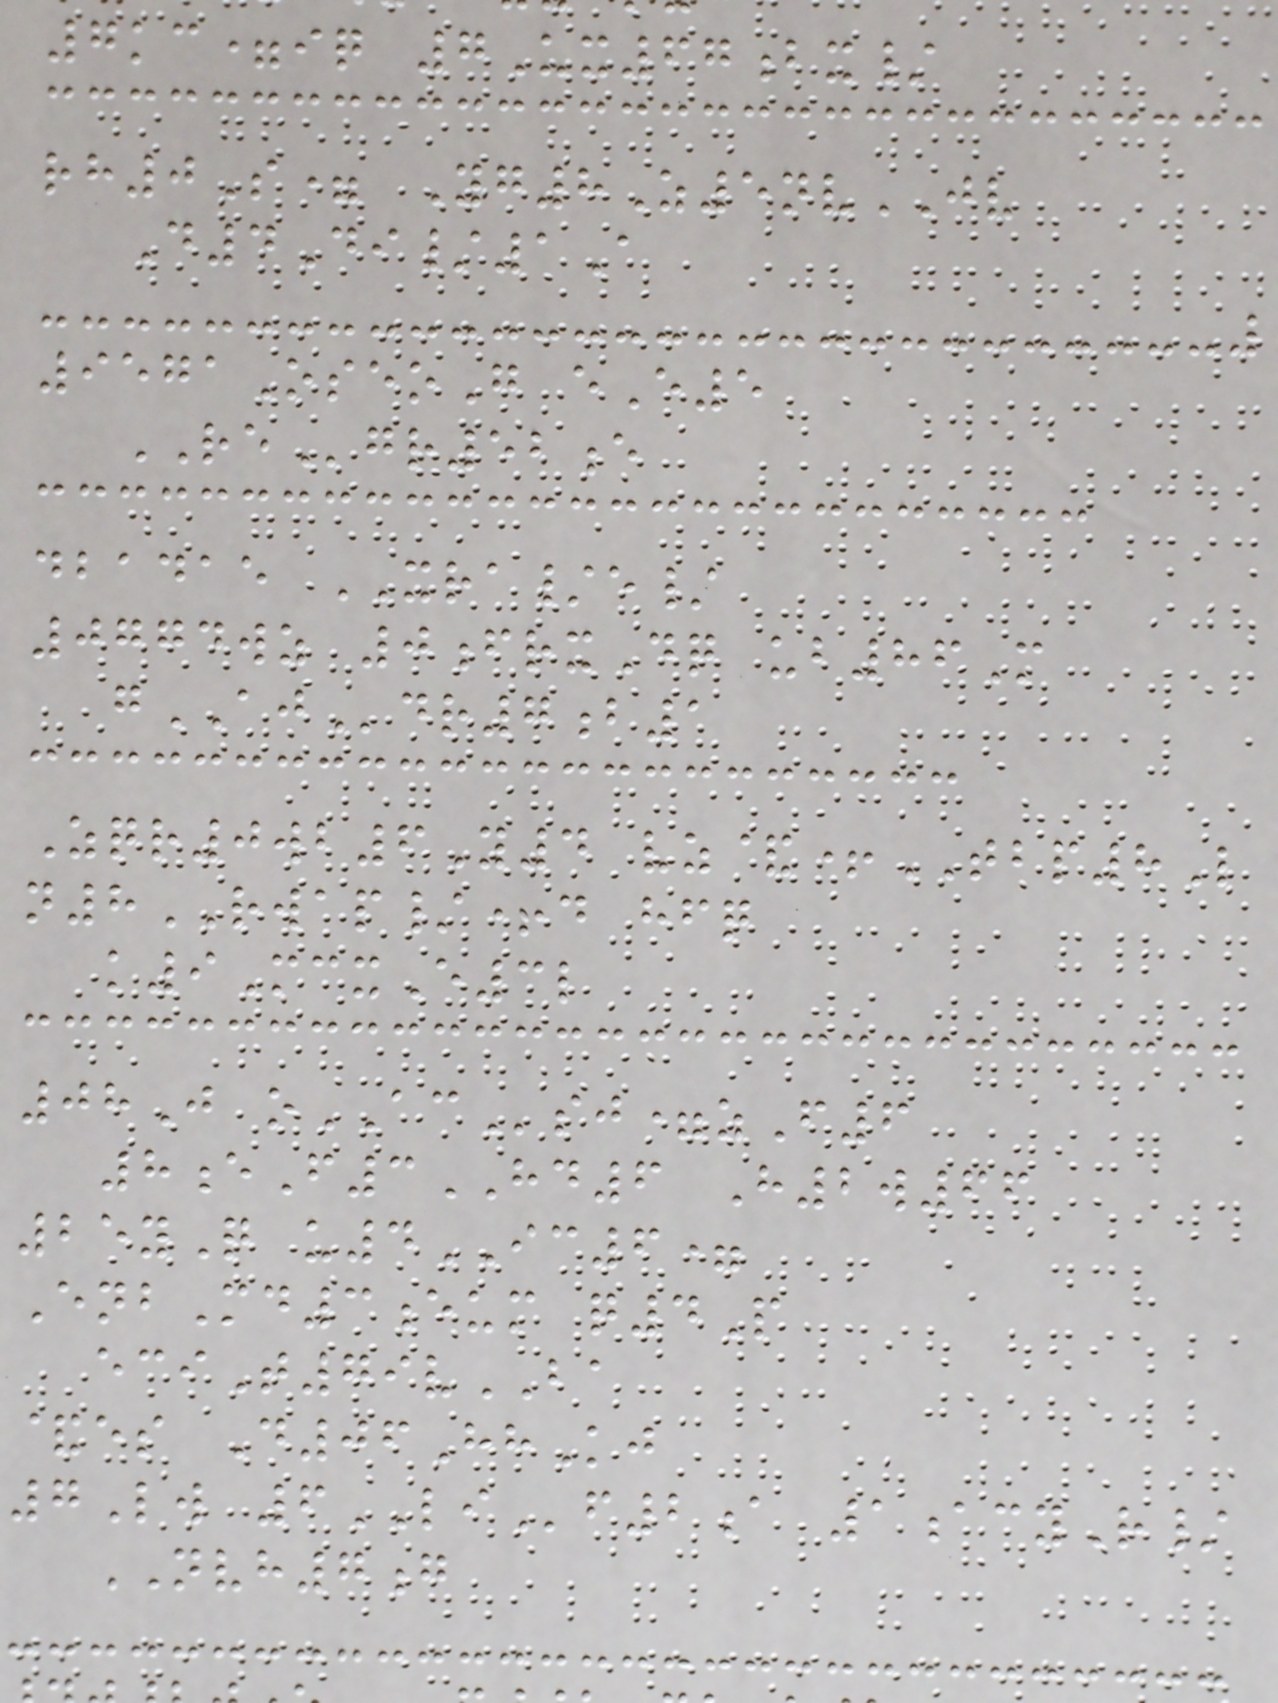7kc=iq 7Ux67bx/
rh0S= Yg8Z5nvJV
D4Di/1A
9571OseoG eE5
REgr52e
dbadae XRA/e/
0774wz 0frxDq ub86M
gAJdr7b1
Zqr0wb6Y4 vz&+TBP8L
n8RWAP/+d hfq
k9McxE3l
08J oACsj=zF6
8eF3HD6 H2w66
25yQ u4IC6=
EnbMd3eum q4P
eciT79vBA
&es D06HhKj
7Lw 6LIf2a 1acyR/
NVH7g
